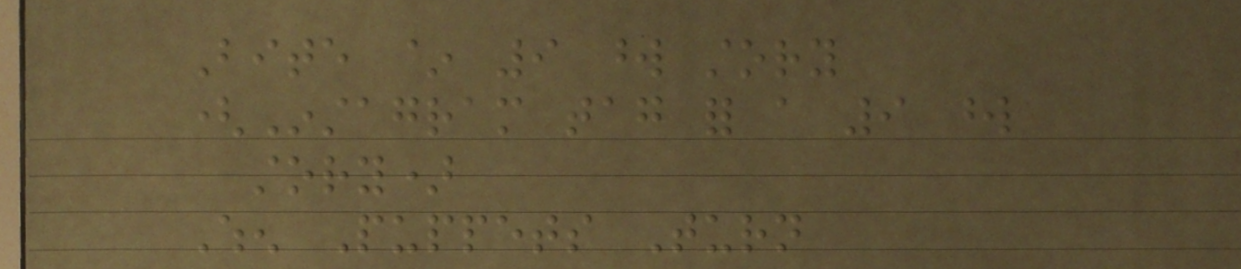Bite ~ 9 word story
(Instagram tag for a 9 word
story)
When Puppets Turn
